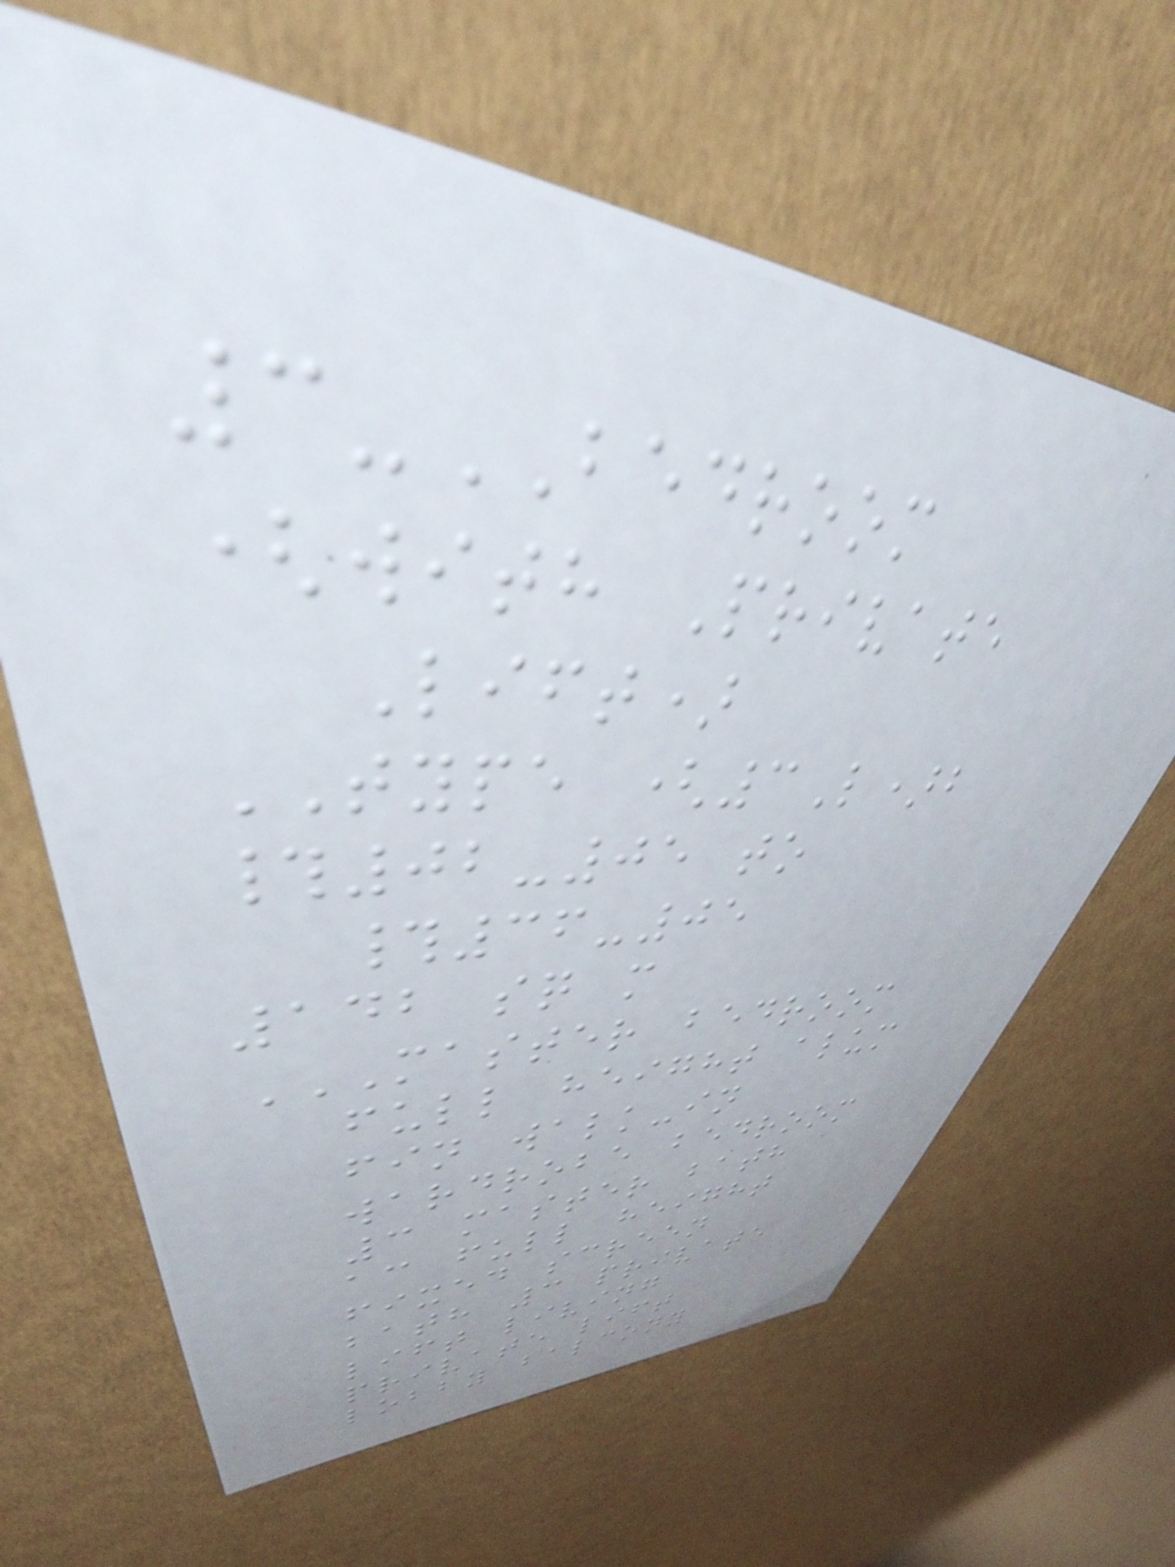3-BEDROOM
(with Private
Lift)
TYPE (3L)b
#02-05 to
#36-05
142 sq m
MASTER BEDROOM
FULL HEIGHT ALUM
FIN WALK-IN
WARDROBE BEDROOM
3 MASTER BATH
AC FULL HEIGHT
FIXED SCREEN
BATH 3 PRIVATE
LIFT LIVING
PRIVATE LIFT
LOBBY BALCONY
